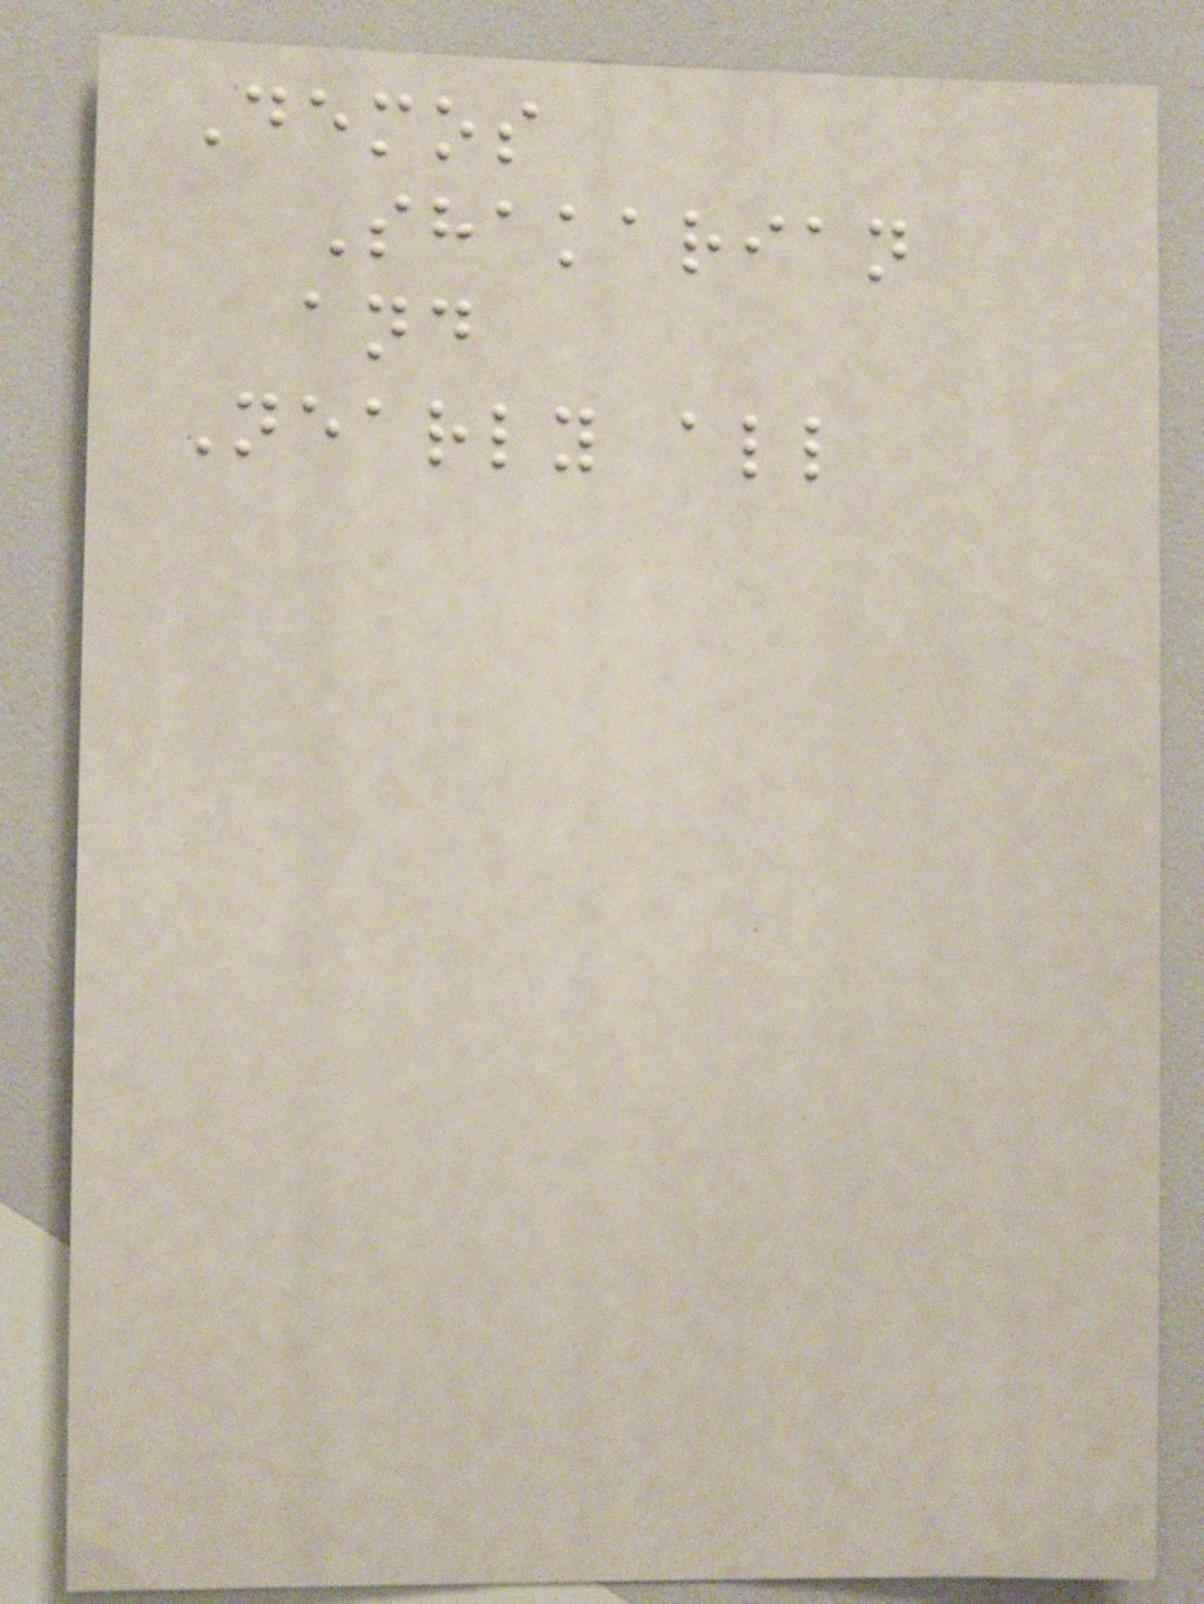Demos
Shakarian
and
Nearly all
